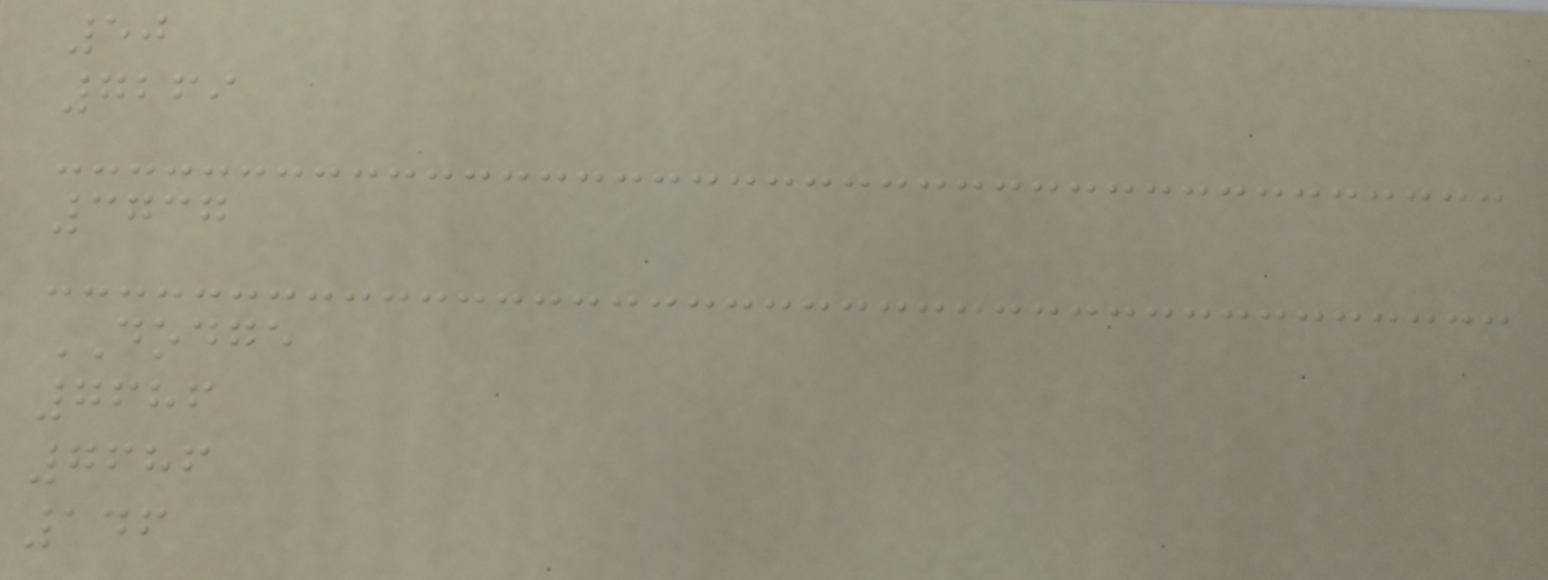50
7269
3737
DODGE
7686
7686
146
